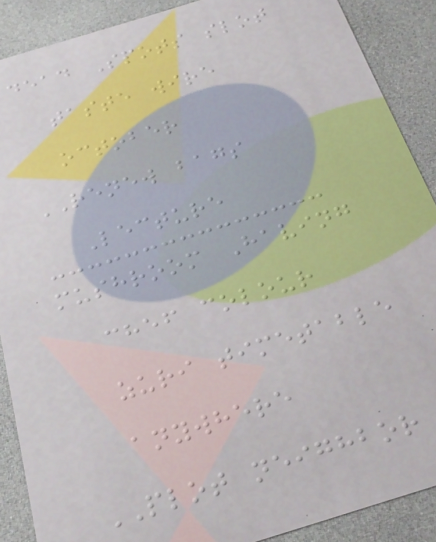dead Spots slot
taste wire
october
RENEW bags
Lecture
mushroom Having
chef colour
zuri timetable
anywhere
PLOT neighbor
